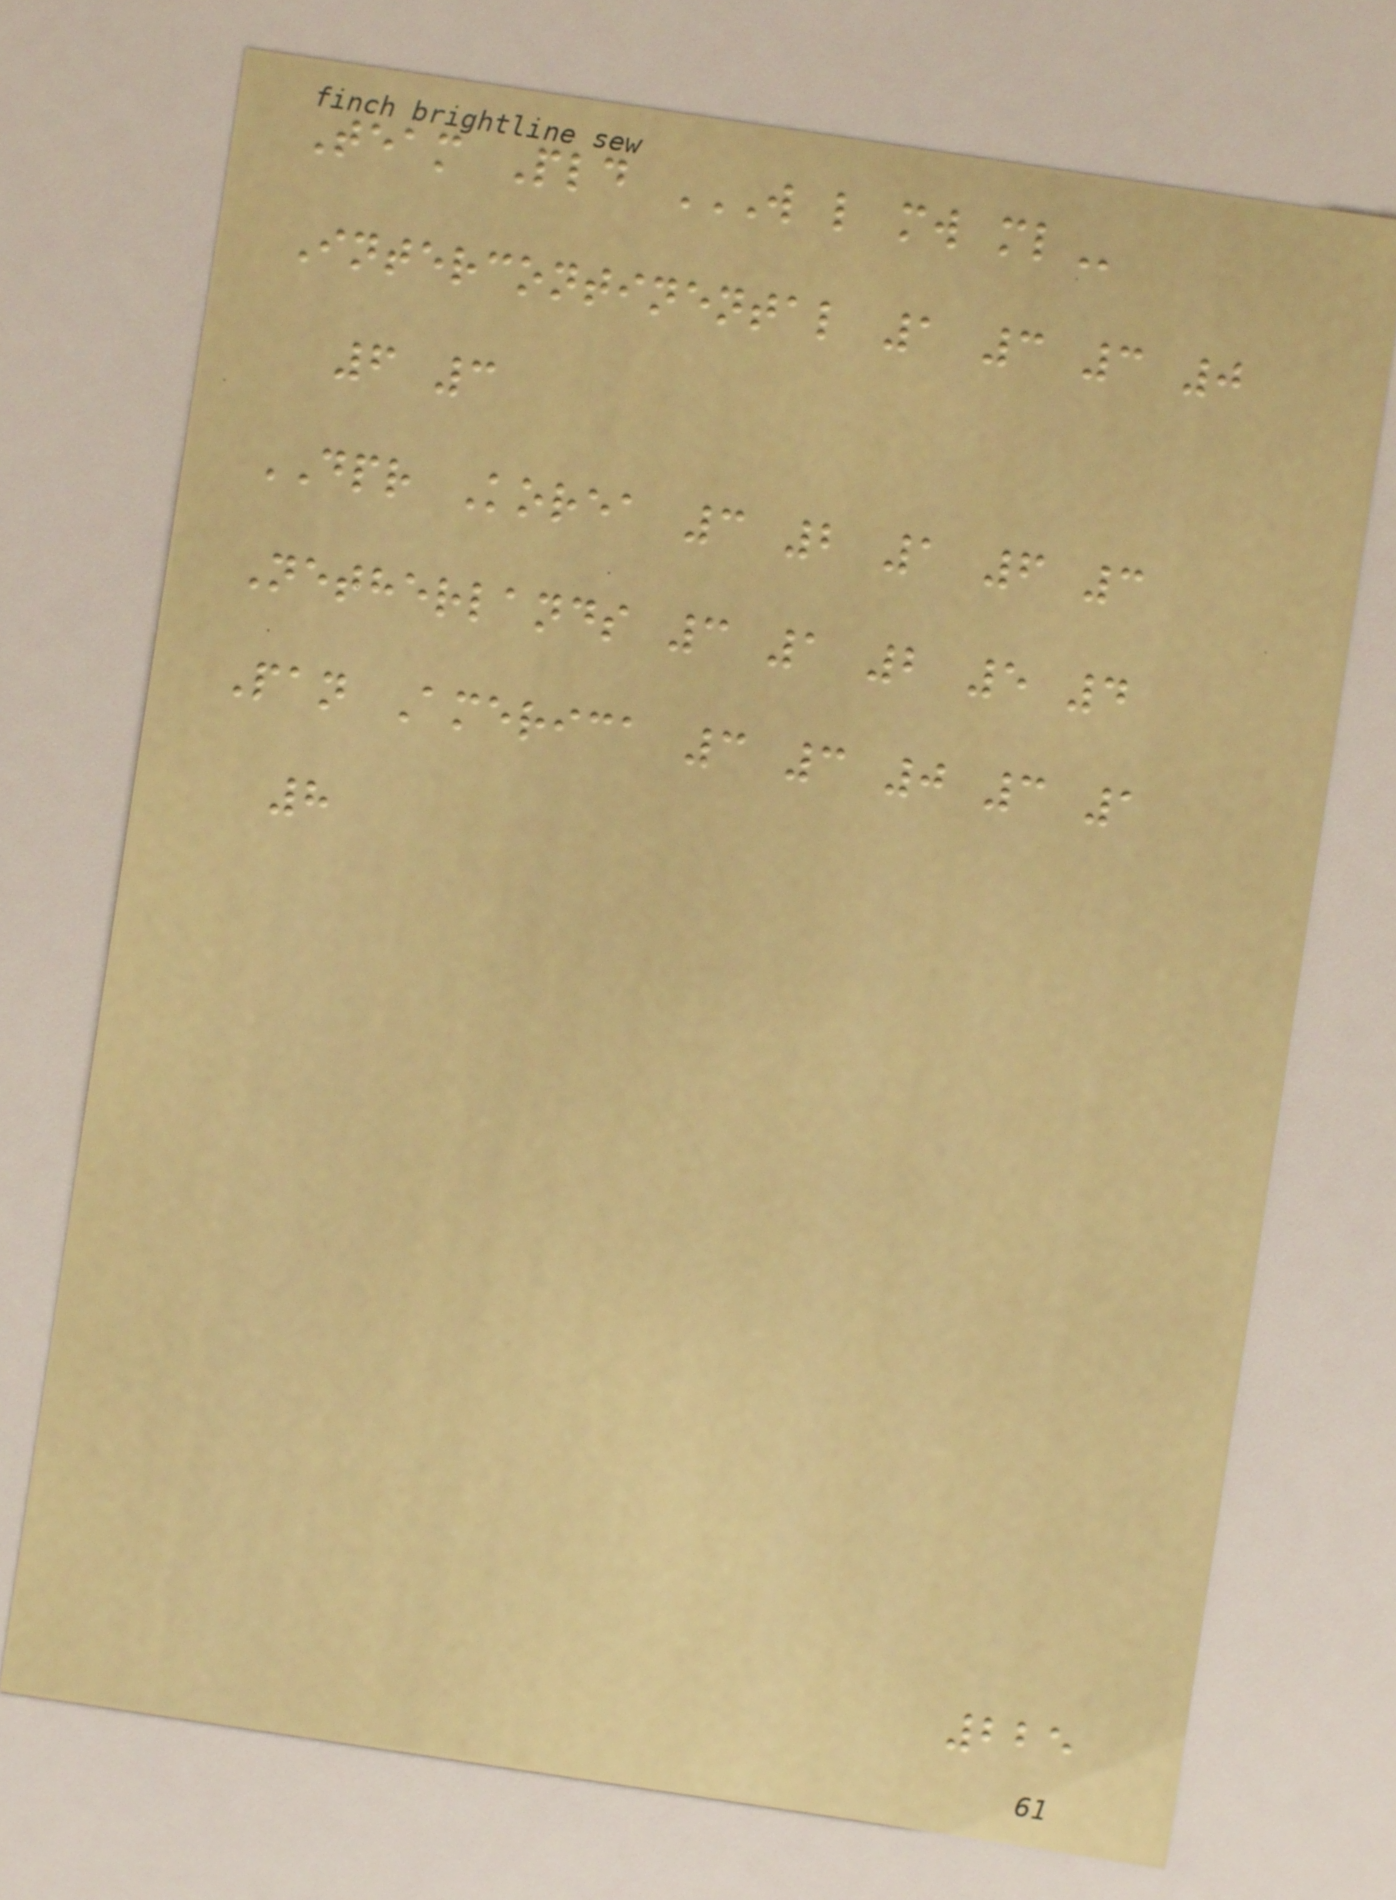Team Pld W L MW ML
Intercontinental 1 3 3 0
6 3
DPR Korea 3 2 1 6 3
Netherlands 3 1 2 5 4
Pan America 3 3 0 3 1
8
225
